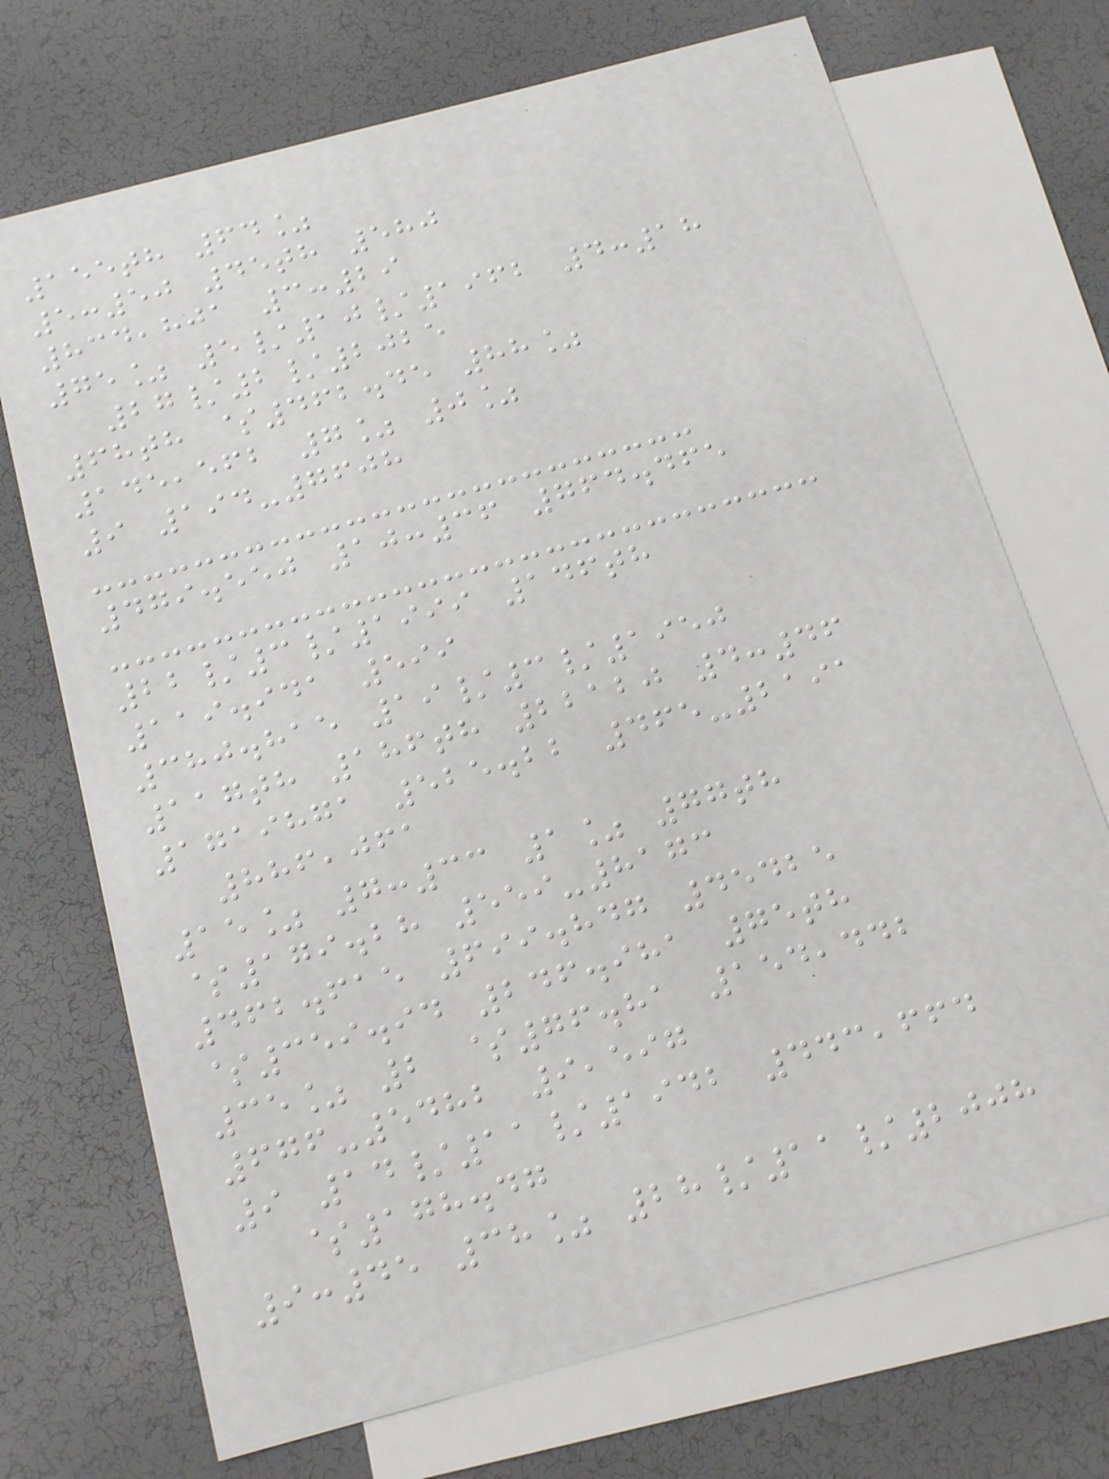155th 64%
5:50 45th 580
834,801 3:29
75% 5/10/1962 4:18
27/2/2025
68th $462.45 88%
145,562 7% 0%
9 194-7608
479.550 10:36 764.465
22/3/1999 146th
119.941 599
380.815 19/3/1950
117th 186th 22120 4:46
1719871 525.22 465-2191
886,061
15% 7:33 1% 77th
$179.28 559-8173
462.615 699.847 45425
$359.94 246.981 75th
35% 2 $76.81 154,442
676-5482 9,597
9 14/11/1942 443,664
$178.47
9:45 38% 28/11/2008
